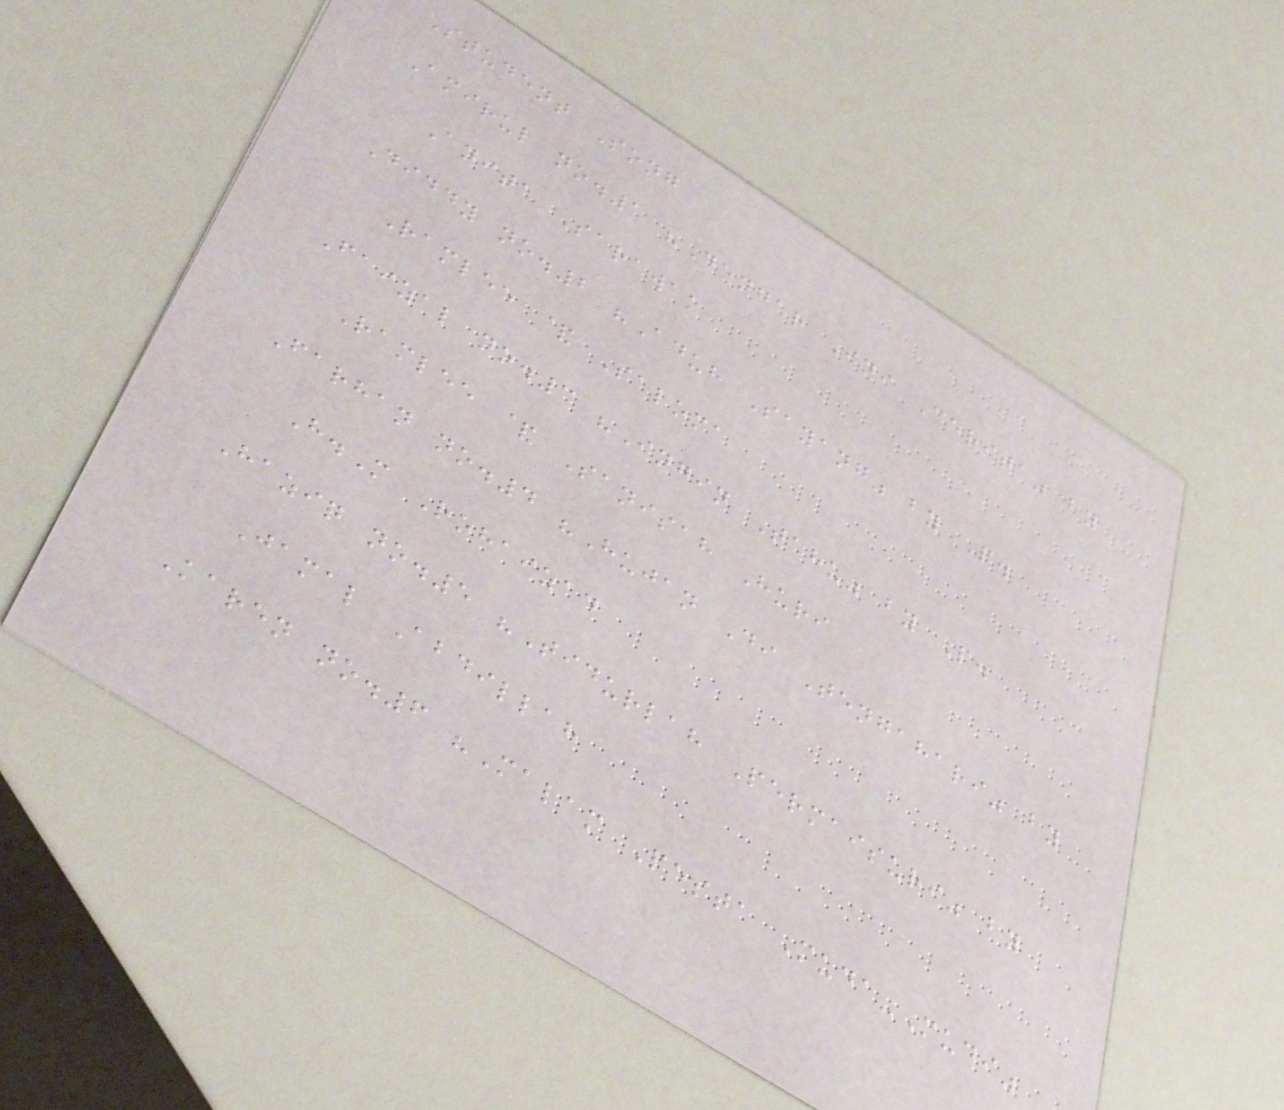Student Song
Amirul no.1 "Dengar Ini Cerita" by
Anita Sarawak
Diddy no.2 "Aduh Sayang" by P.
Ramlee & Saloma
Faizal no.3 "Ingin Tahu" by P.
Ramlee & Sanisah Huri
Farhan no.4 "Hujan Di Tengahari" by
H.M Rohaizad
Haziq no.5 "Tidurlah Permaisuri" by
Jamal Abdillah
Karen no.6 "Malam Pesta Muda-Mudi"
